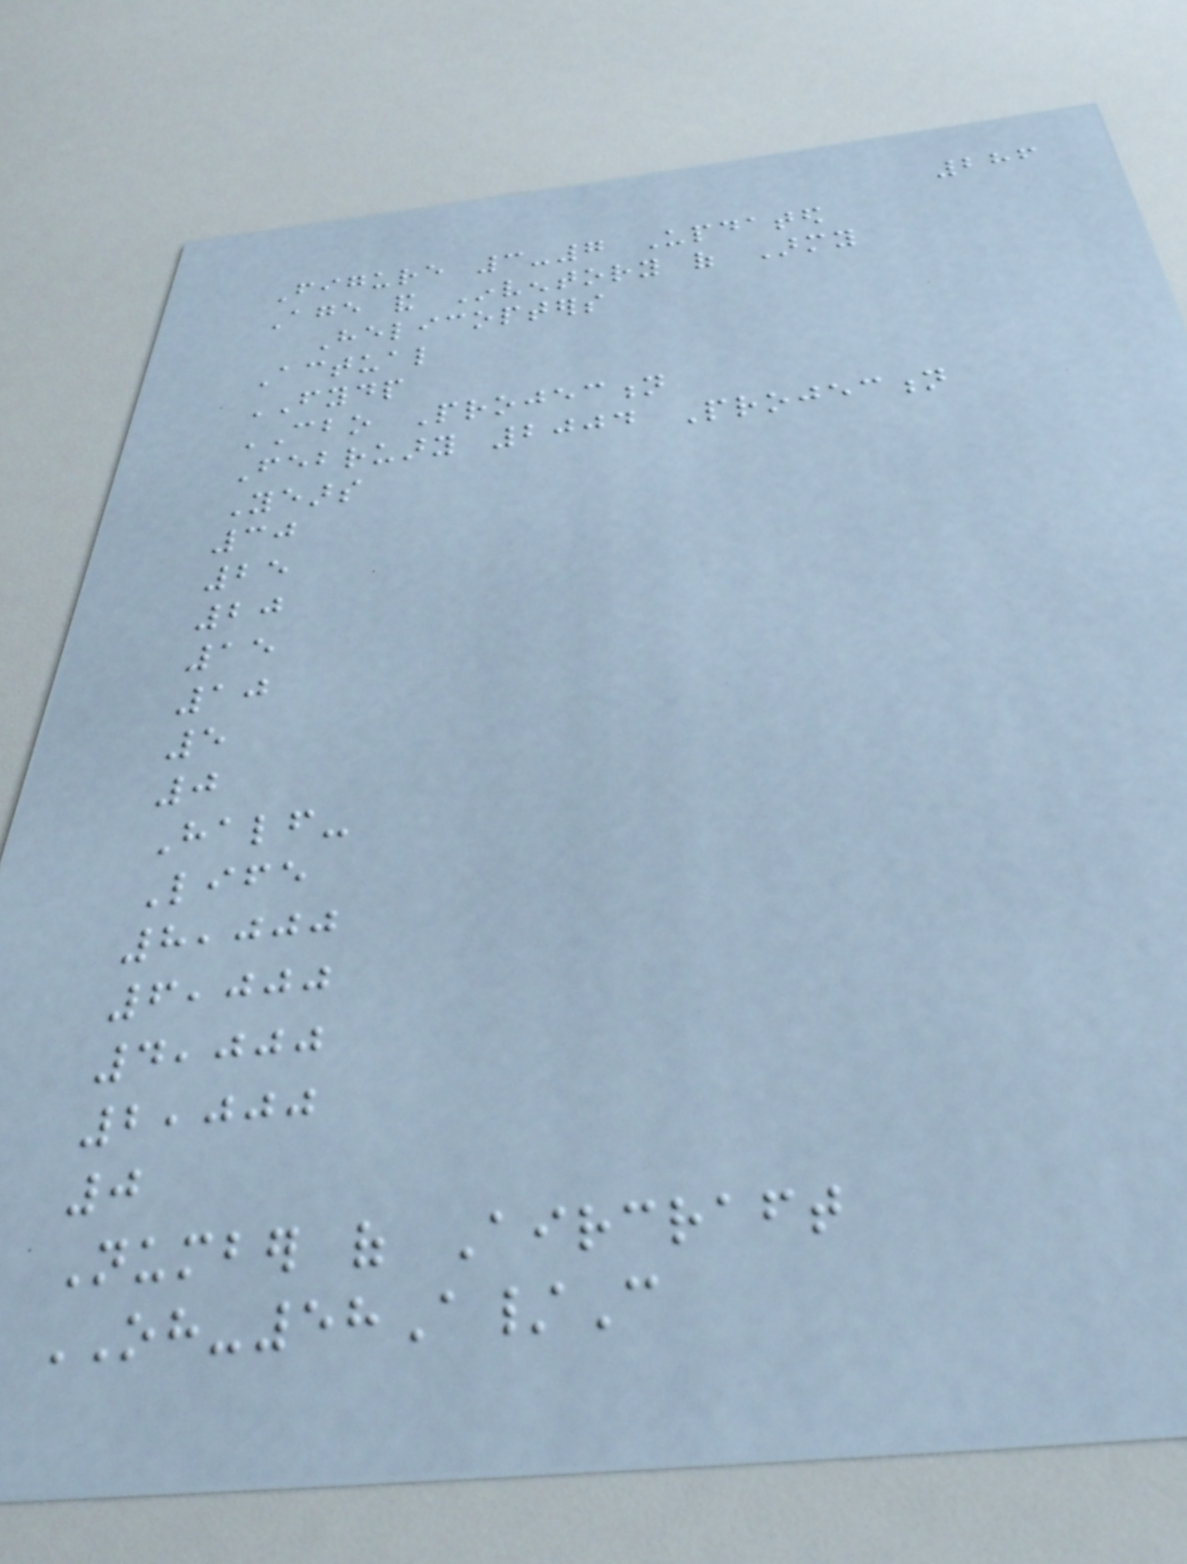286
Figure 3-7 Updated
Age and Inventory of Army
Helicopters
Actual
FYDP
CBO Projection
February 2004 Projection
Years
30
25
20
15
10
5
0
Half-
Life
8,000
6,000
4,000
2,000
0
Number of Aircraft
OH-58A/C
